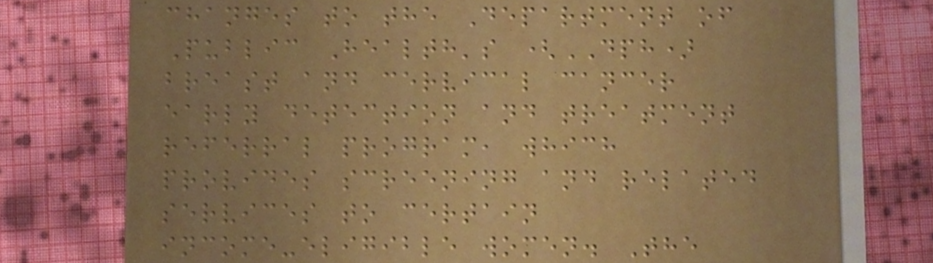changes to the Department of
Public Health's (DPH)
breast and cervical cancer
early detection and treatment
referral program, which
provides screening and related
services to certain
income-eligible women. The
